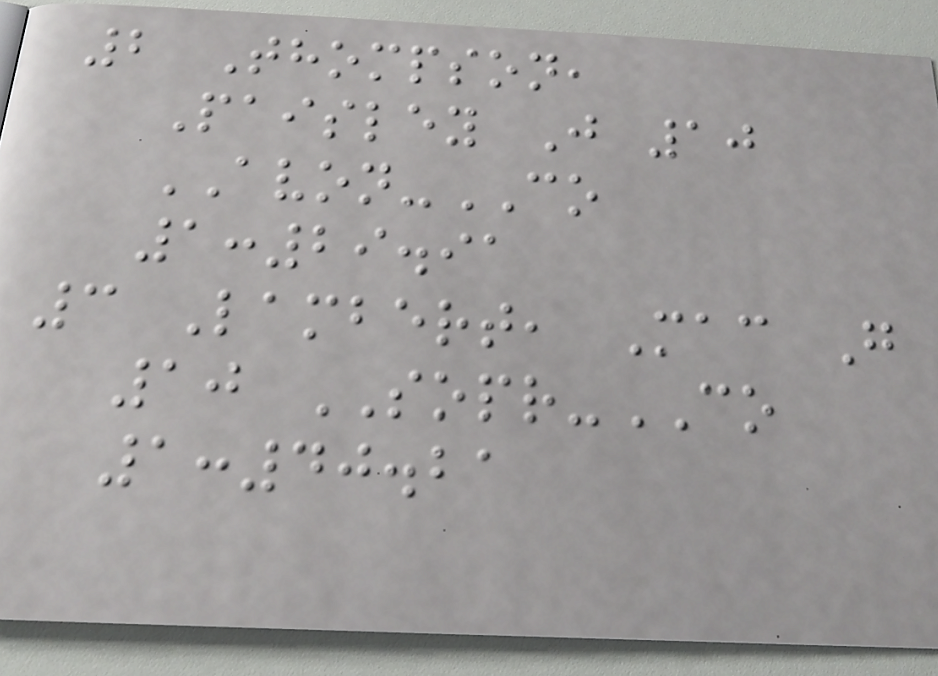2 Thompson,
Paisley J 10
AVON-CO
1:29.91
3 Lambert, Mac G
10 SOPR-CO
1:40.21
